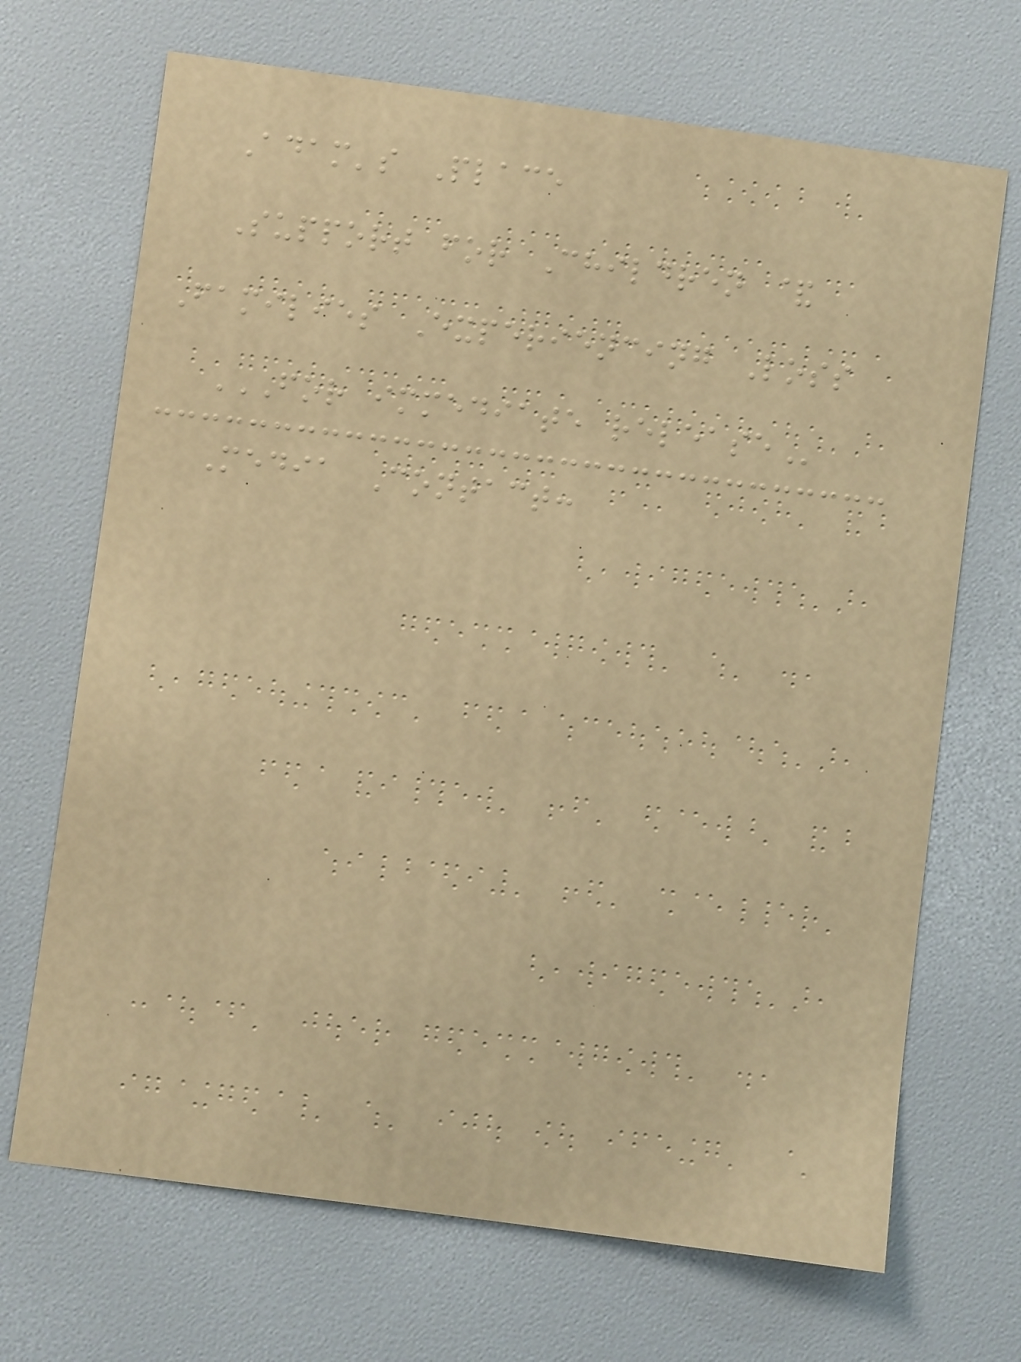Adam's Place
Support for Children &
Families Experiencing Loss
FOR IMMEDIATE RELEASE
Media Contact:
